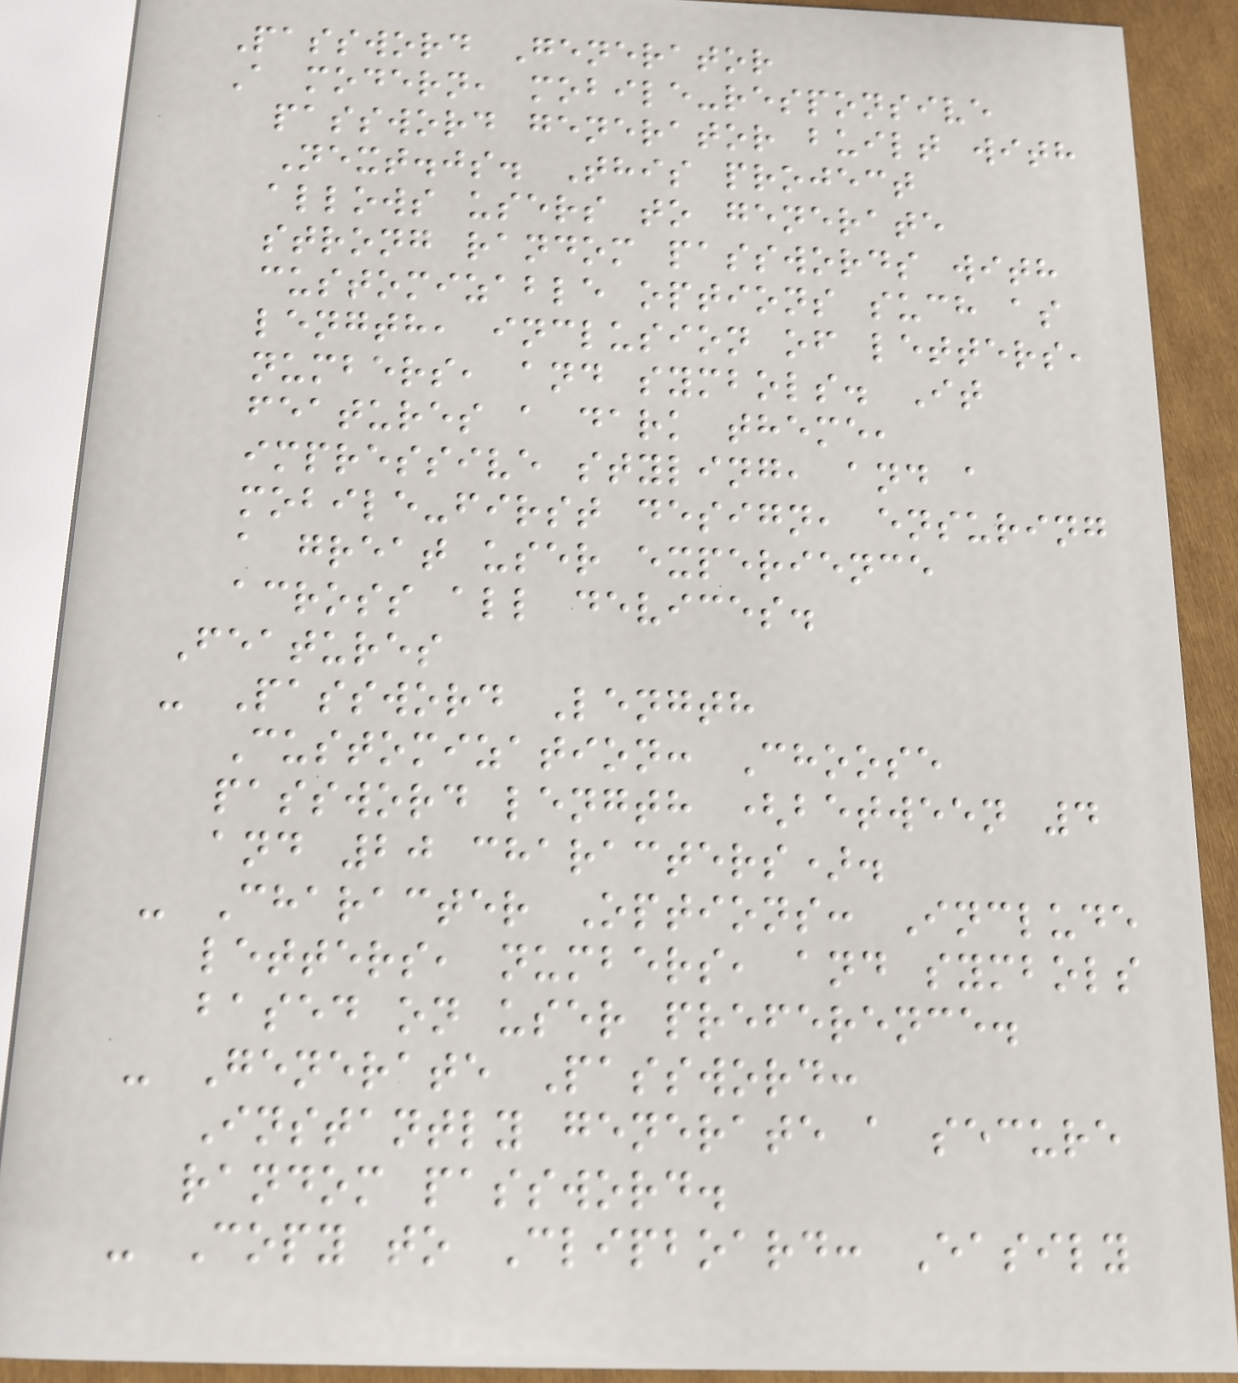Password Generator
A modern, mobile-responsive
password generator built with
Next.js. This project
allows users to generate
strong random passwords with
customizable options such as
length, inclusion of letters,
numbers, and symbols. It
features a dark theme,
impressive styling, and a
mobile-first design, ensuring
a great user experience
across all devices.
Features
- Password Length
Customization: Choose
password length (between 4
and 20 characters).
- Character Options: Include
letters, numbers, and symbols
based on user preference.
- Generate Password:
Instantly generate a secure
random password.
- Copy to Clipboard: Easily
